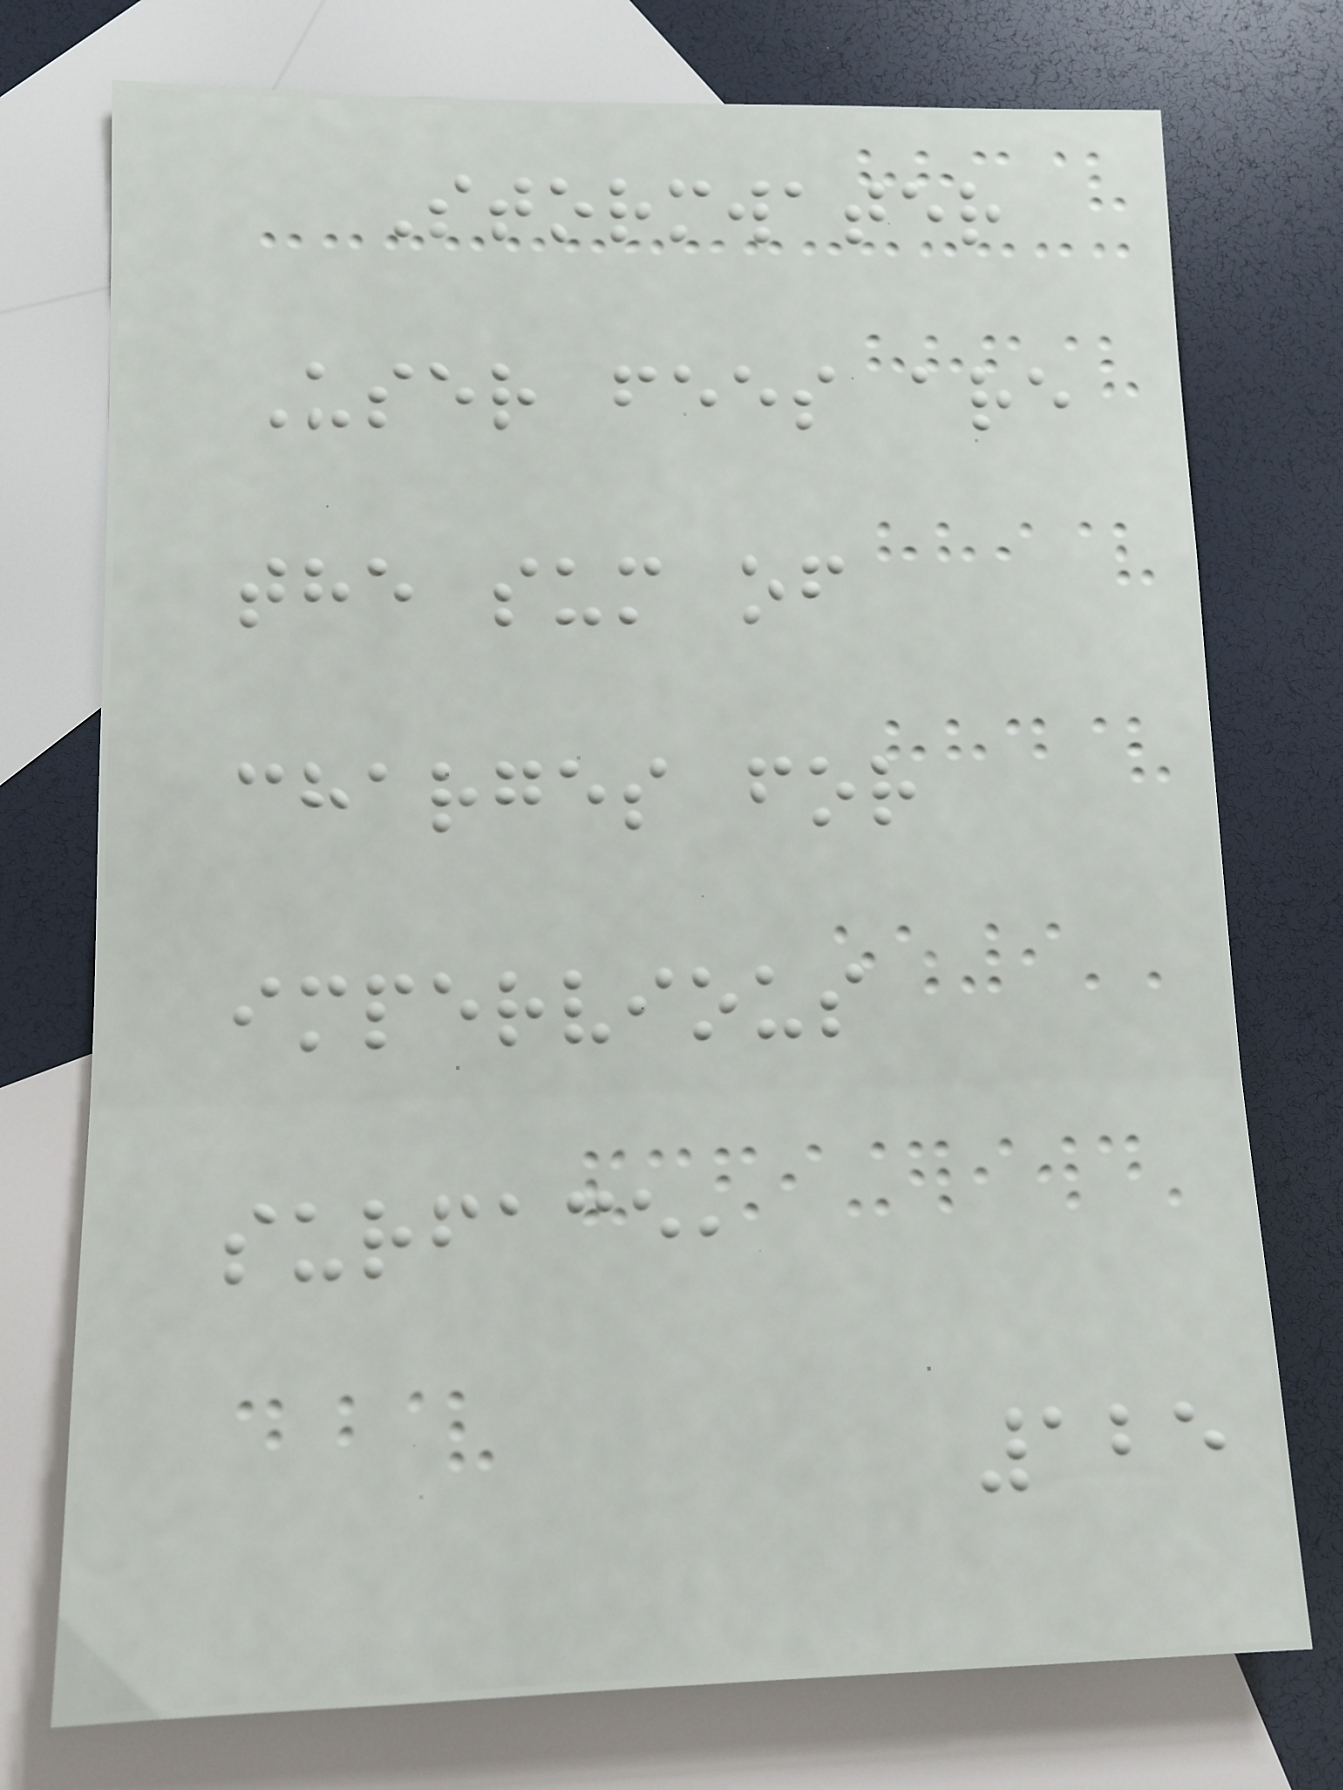Stormwater
User fees are
the sum of
charges for
impervious
surface,
125
